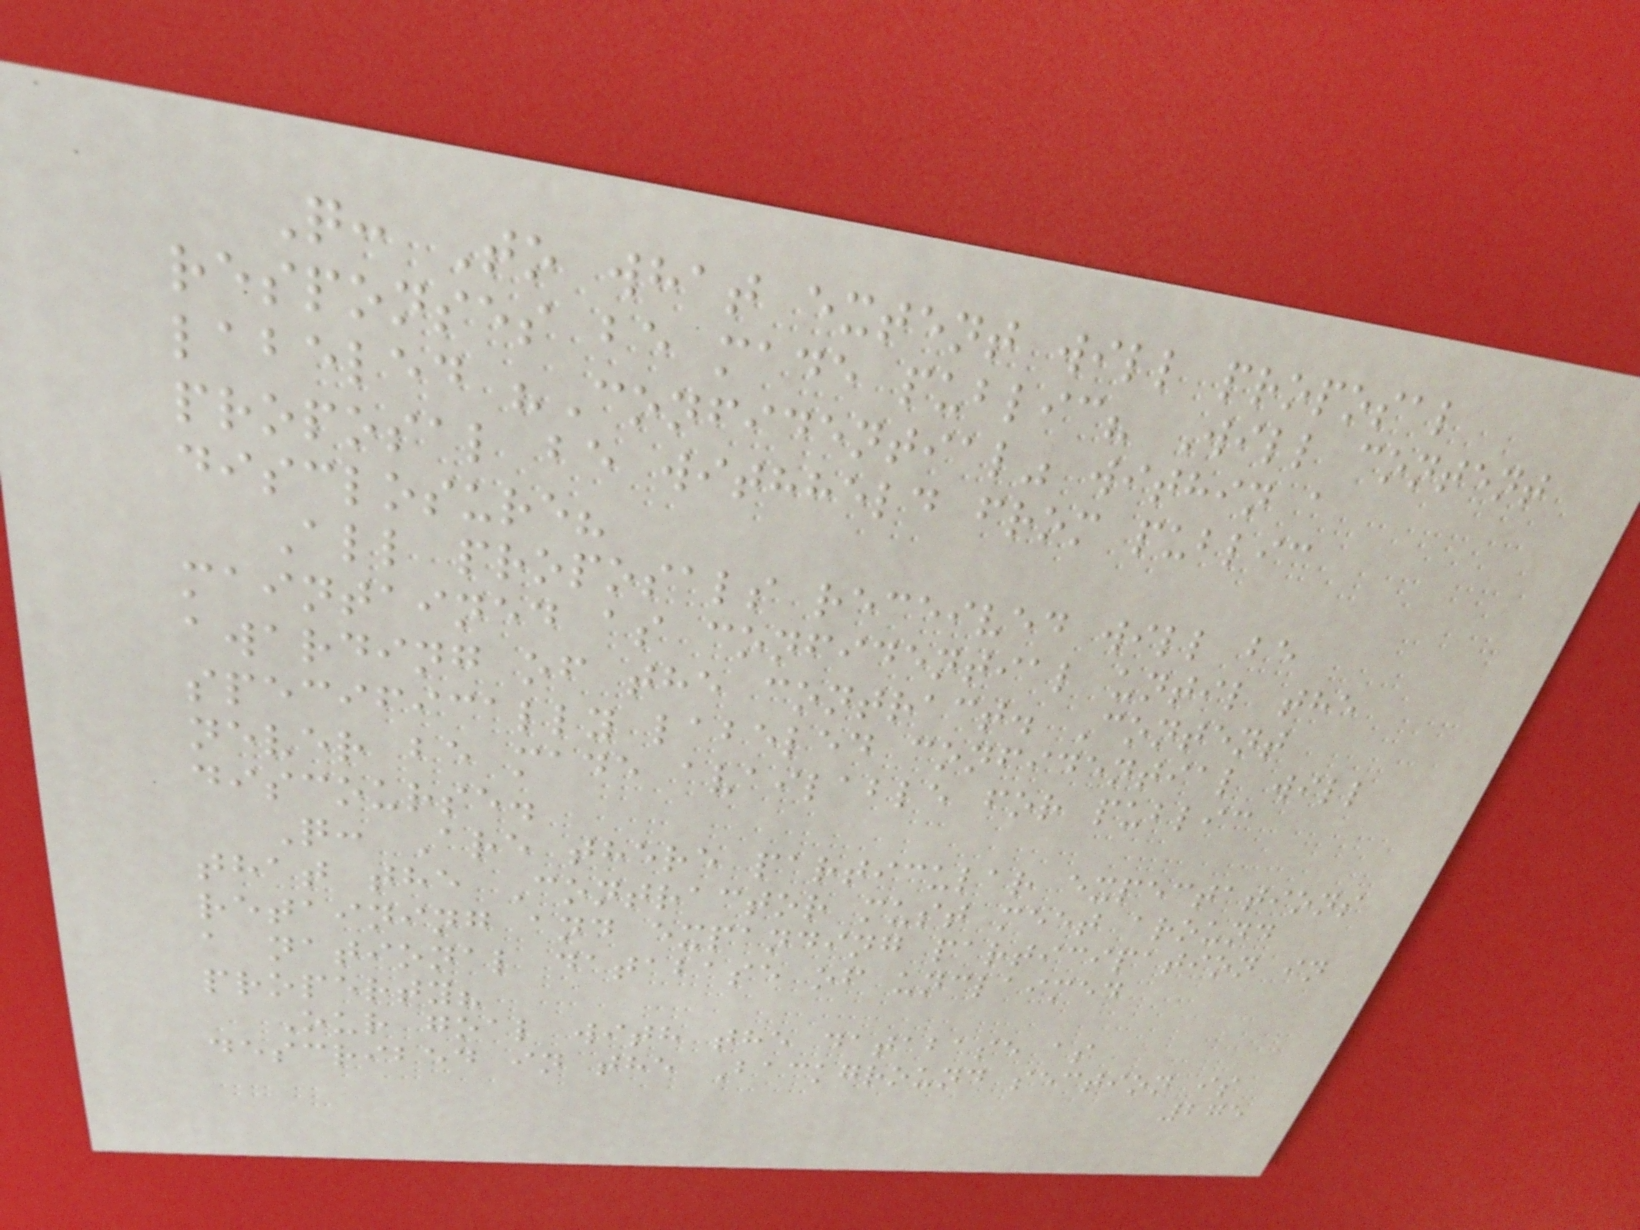Q: To what extent will proposal
responses be made public? Will content
labeled "Confidential" within a
proposal be withheld from public
disclosure?
All proposals received will be
maintained as confidential until the
awarding of the contract. Content
specifically labeled confidential will
never be made available for public
discourse.
Q: Are there particular expectations
that the Contractor must meet around
retaining and expanding participation in
a national database of unclaimed
property?
Our goal with the database as
described in the Background section is
275
